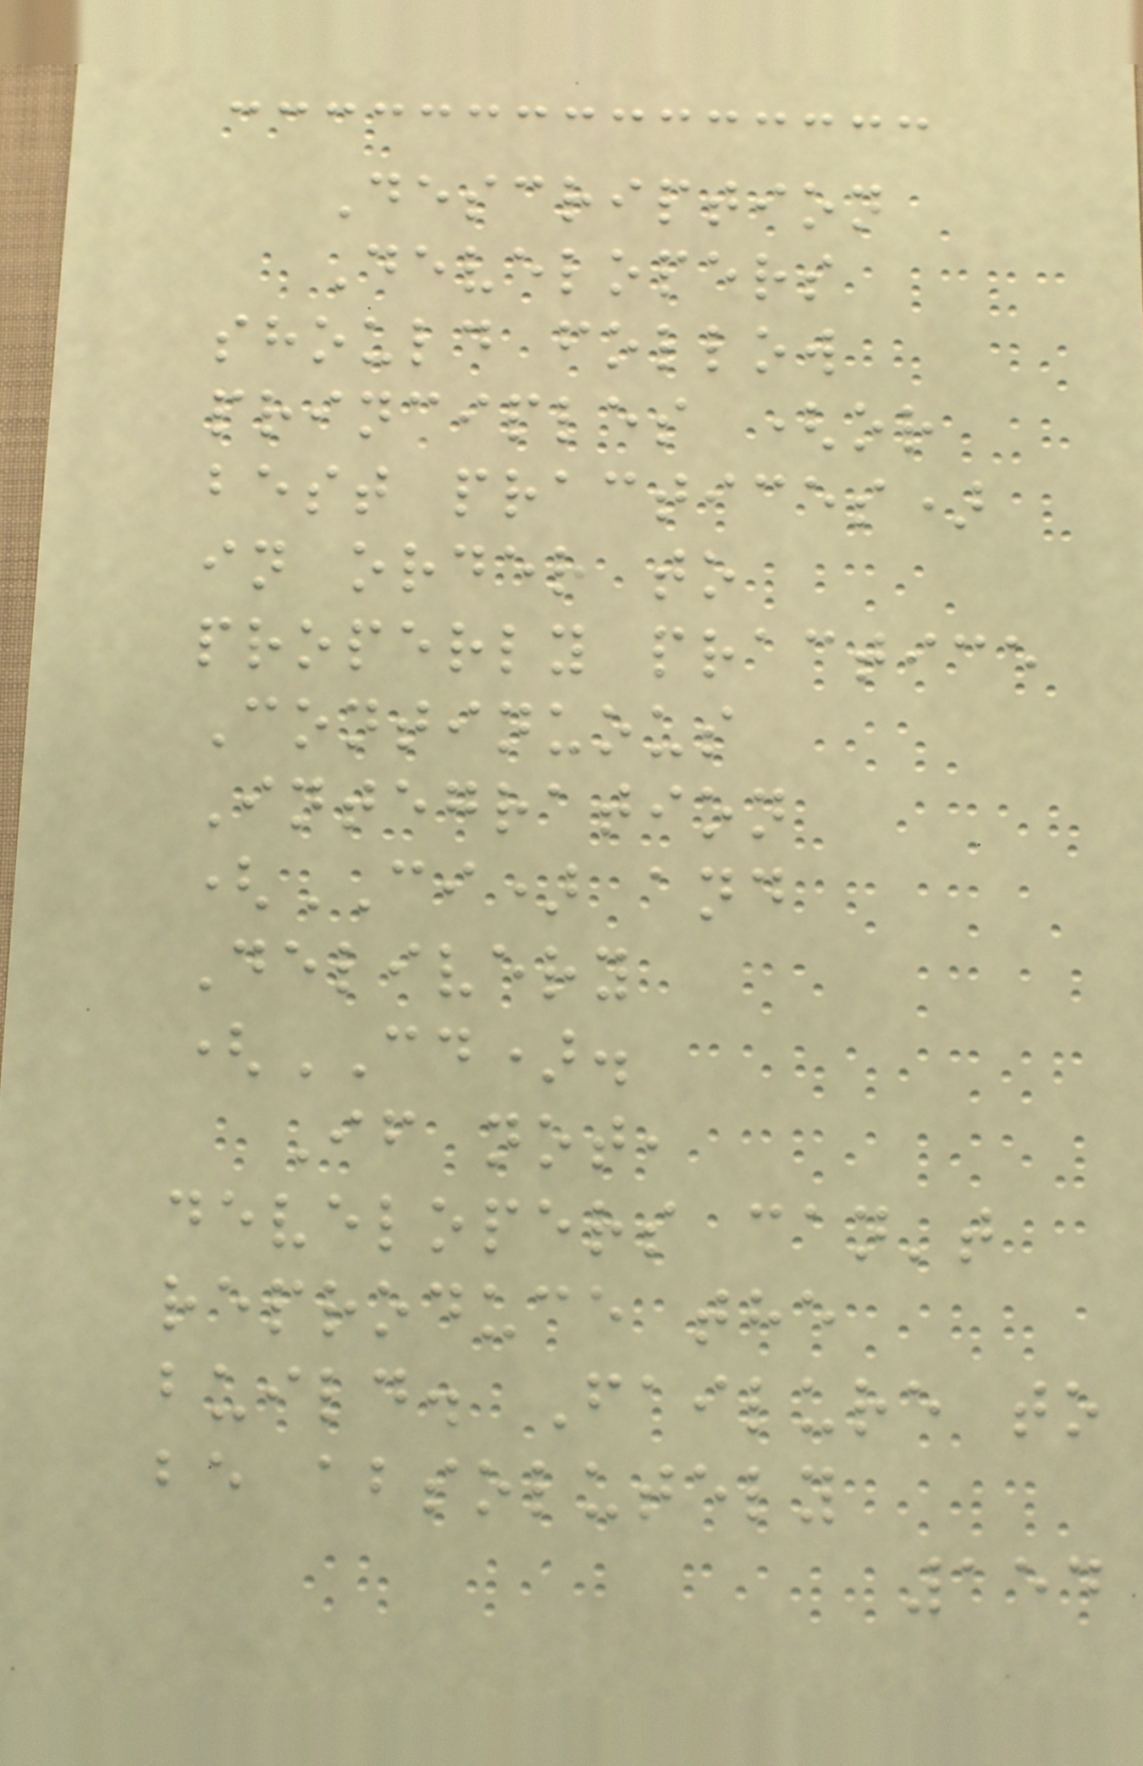Description
Developers
should follow
principles (or
best practices)
in order to
properly practice
Continuous
Integration
(CI) and
Delivery
(CD).
If not,
developers can't
reproduce the
build. Failure to
be absolutely
154
